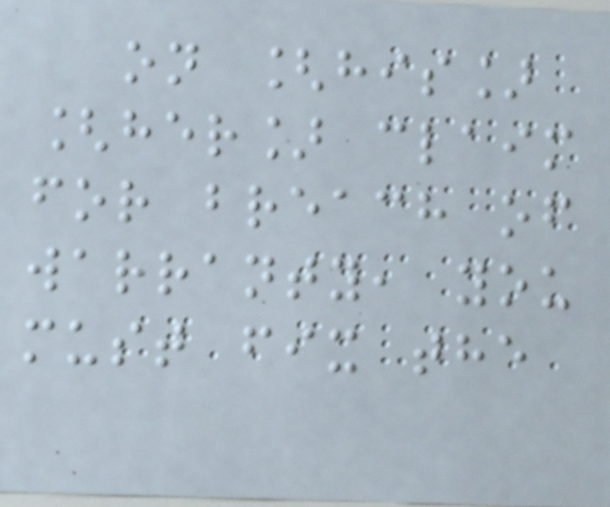on [his]
[her] claim
for breach of
warranty, you
must fix the
